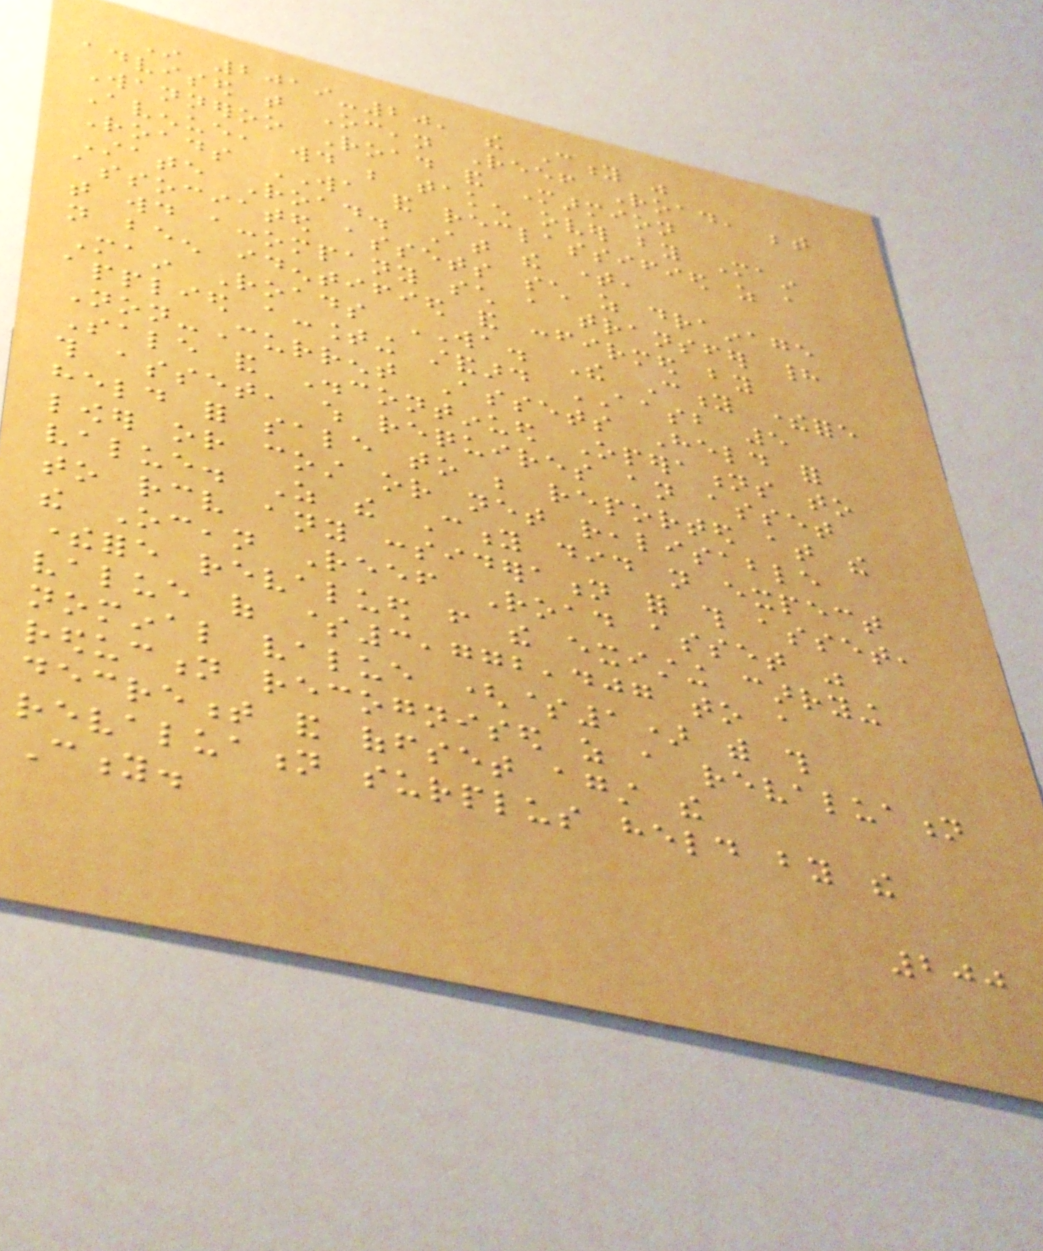In 2019-20, the City was
advised that Ocean Reef Road, between
Wanneroo Road and Marmion
Avenue, would be taken over by Main
Roads WA and reclassified as a
State Road. At the time,
associated assets such as drainage
that would accompany such a transfer had
not been identified and confirmed by
Main Roads WA. The City therefore
applied accounting standard AASB 5
Non-Current Assets Held for
Sale and Discontinued Operations to
this asset, which requires an asset
held for sale to be reported at the
lower or cost or net realisable
value. As the City did not expect
to receive any consideration for this asset,
the Ocean Reef Road asset was
therefore revalued from the existing carrying
value of $3,772,407 to a
nominal value ($1) with this
reduction recognised as a revaluation
decrement and offset against the
revaluation surplus held by the
City.
200
